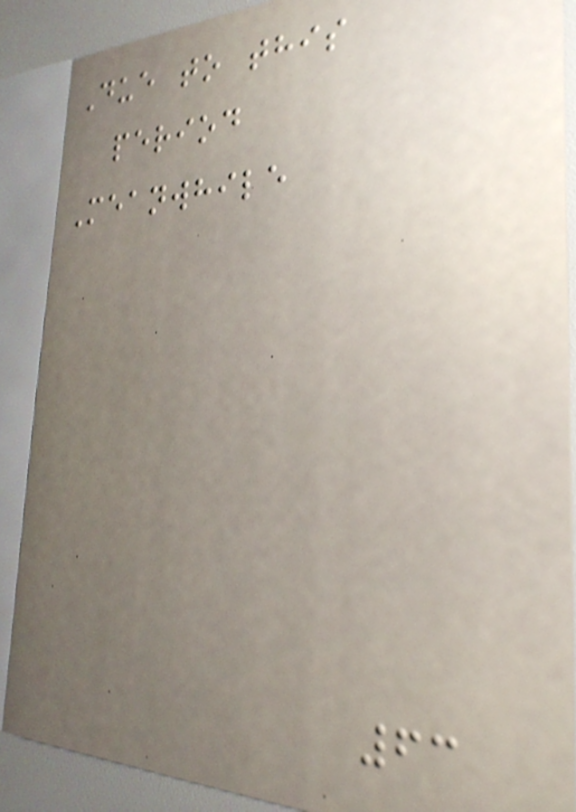Due to this
period
Meanwhile
63
